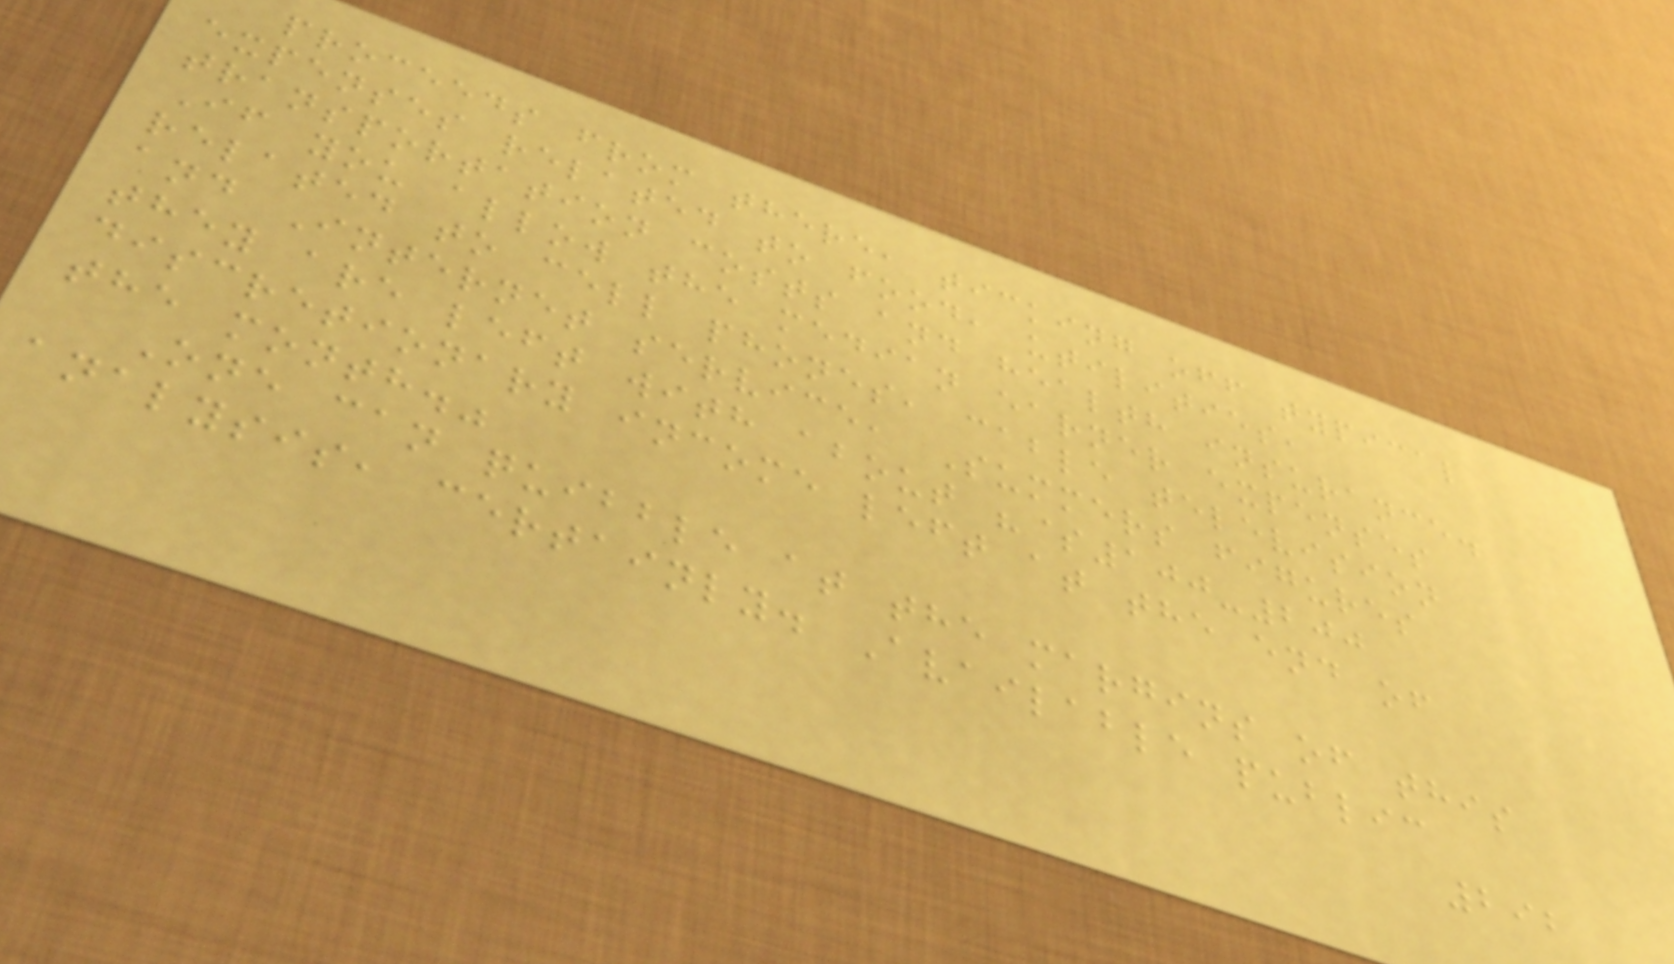proceeds from there, ticking off typical
expenses related to food, utilities,
transportation costs and health insurance.
If you allow the median earner expenses
related to cell phones, cable television
and Internet service, Summers figures
they are left with about "$100-200
discretionary income left at the end of
the month."
One can quibble at the margins of this
analysis, certainly. Available public
292
